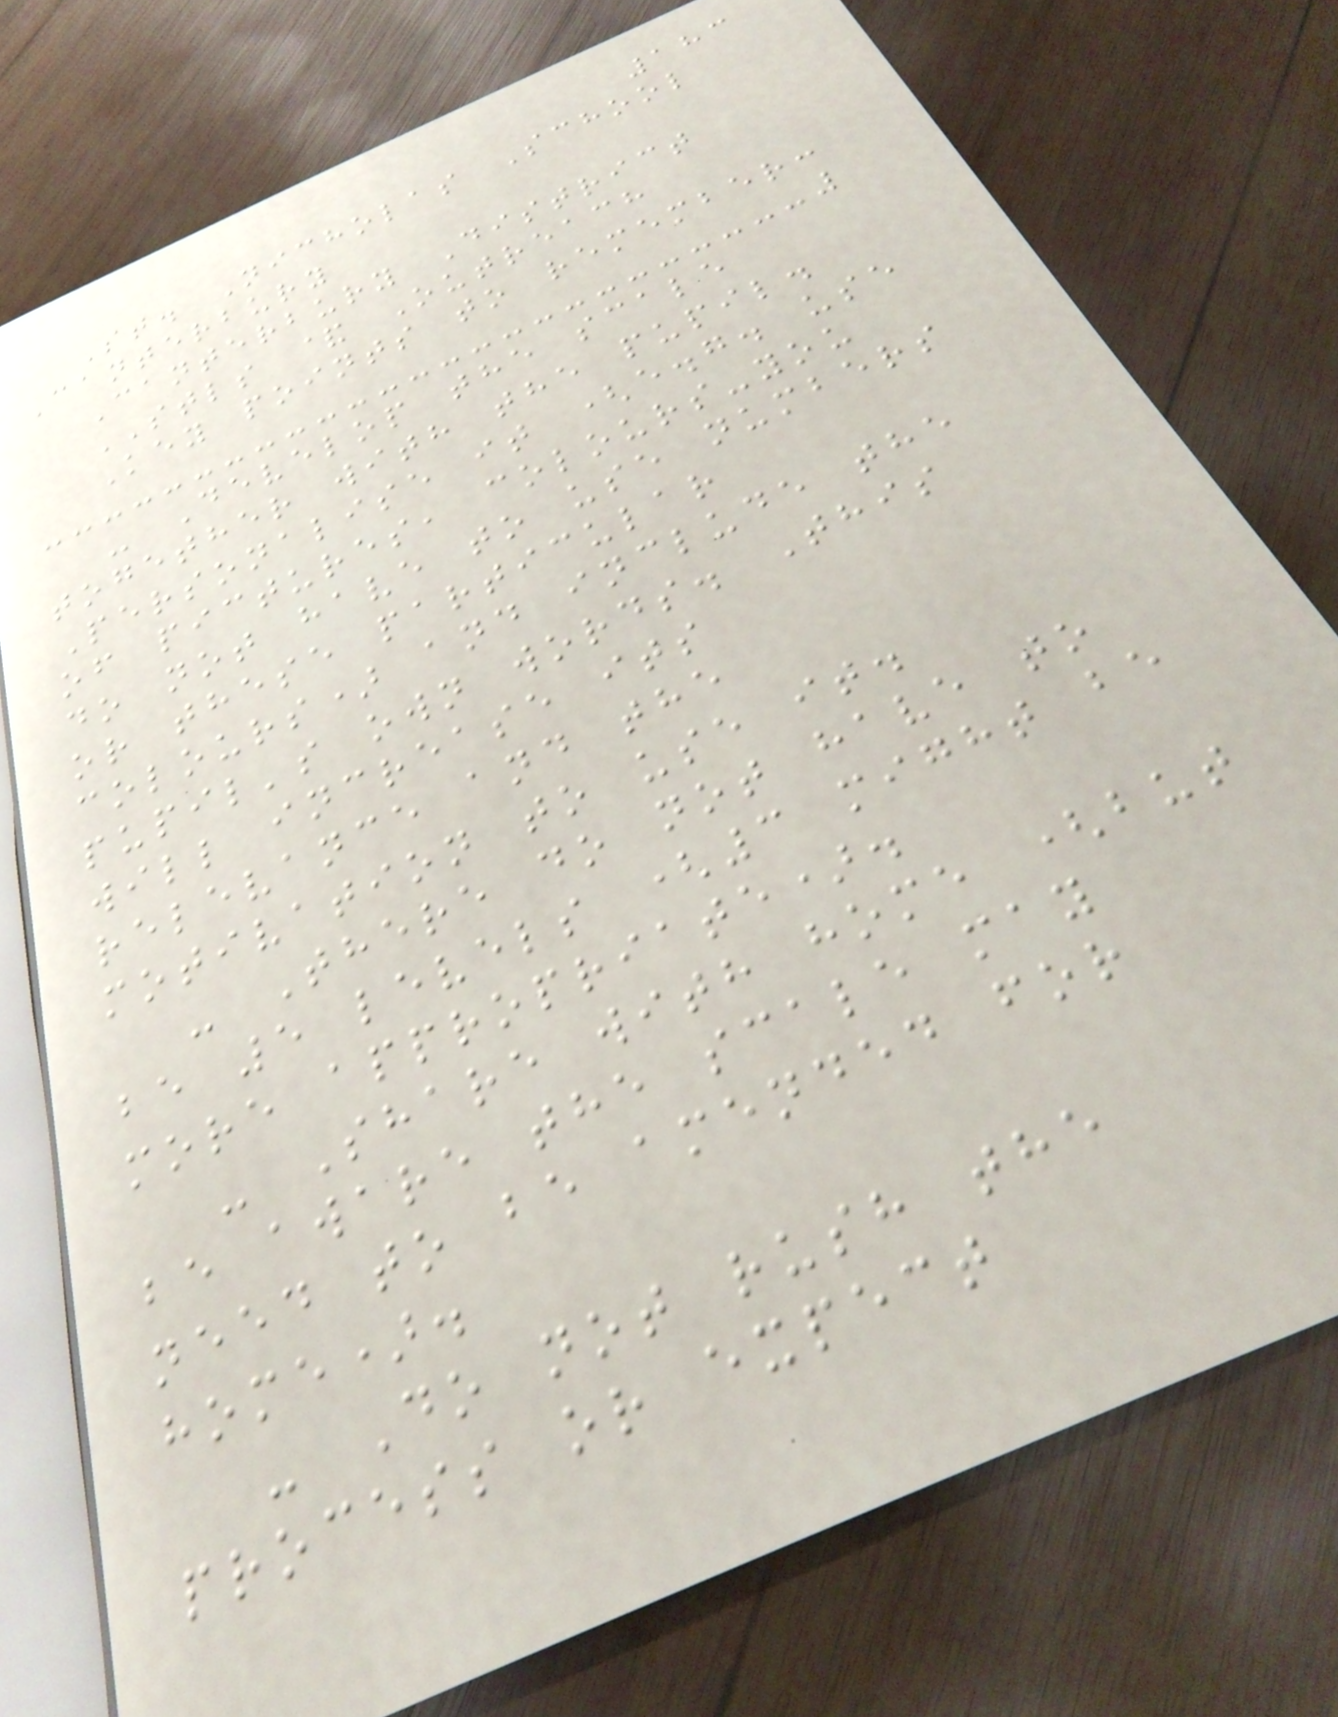183
St. Nicholas School
Canterbury
Canterbury District
STLS & Outreach
Key points to remember:
- Develop the scale
together with the pupil.
Personalise it (e.g. use
of pictures, colours-you
do not have to use numbers
or these particular
colours) and include the
pupil's own words. This
will increase its
relevance and the
motivation to use it.
- There do not have to
be 5 levels (3 might be
more appropriate).
- Share with home (but
be aware the scale may
need to be amended for
home).
- Do not rush the
process or expect
